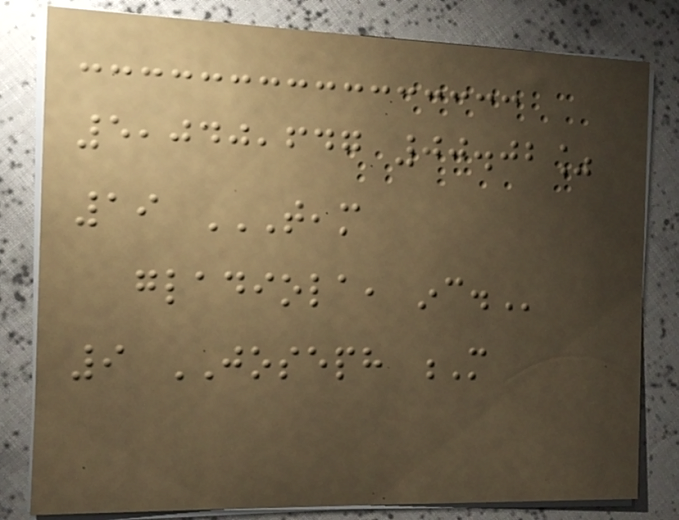5,040,647 00.02%
19 TEAM
GLADIOLA, INC.
9 JOSEPH M
